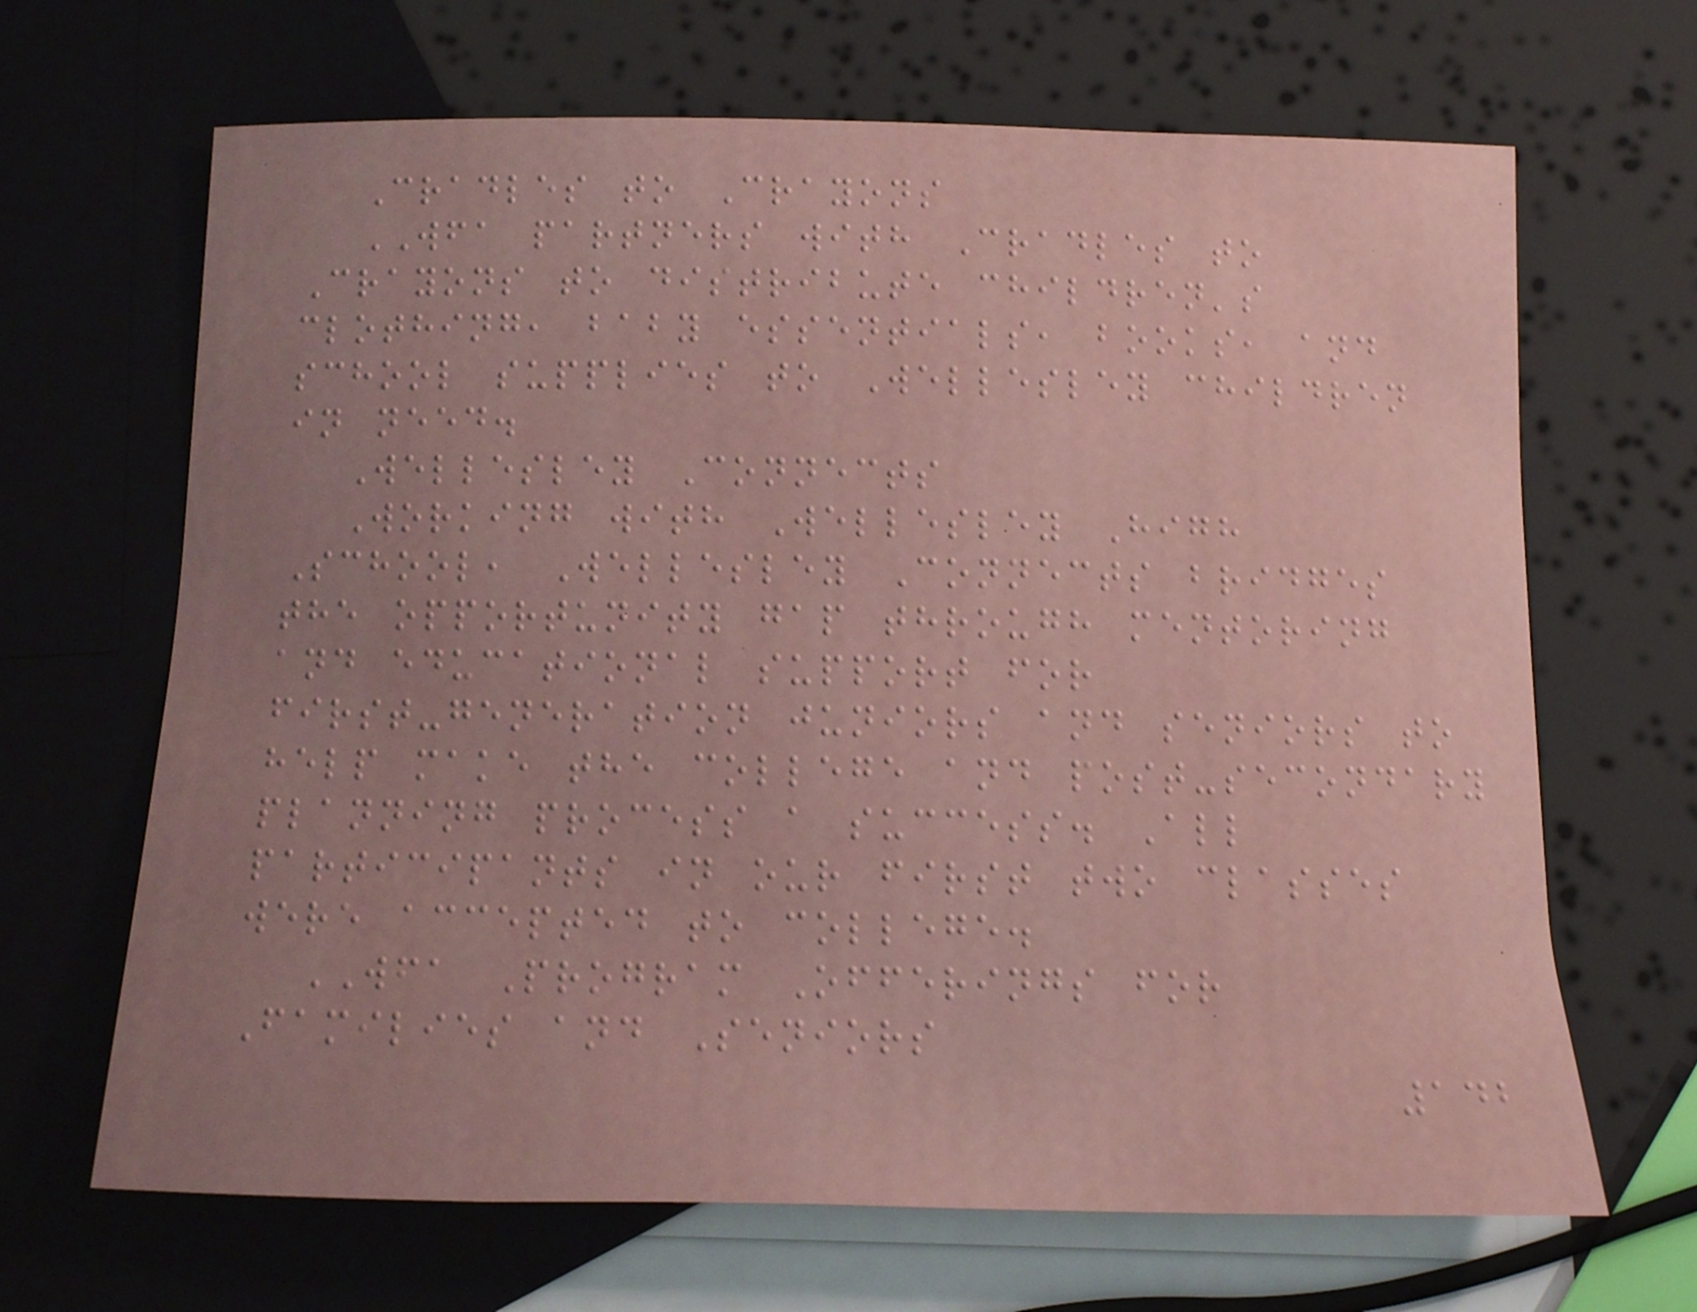Cradles to Crayons
WFA partners with Cradles to
Crayons to distribute children's
clothing, baby essentials, books, and
school supplies to Wellesley children
in need.
Wellesley Connects
Working with Wellesley High
School, Wellesley Connects bridges
the opportunity gap through mentoring
and educational support for
first-generation juniors and seniors to
help make the college and post-secondary
planning process a success. All
participants in our first two classes
were accepted to college.
WFA Program Offerings for
Families and Seniors
142
